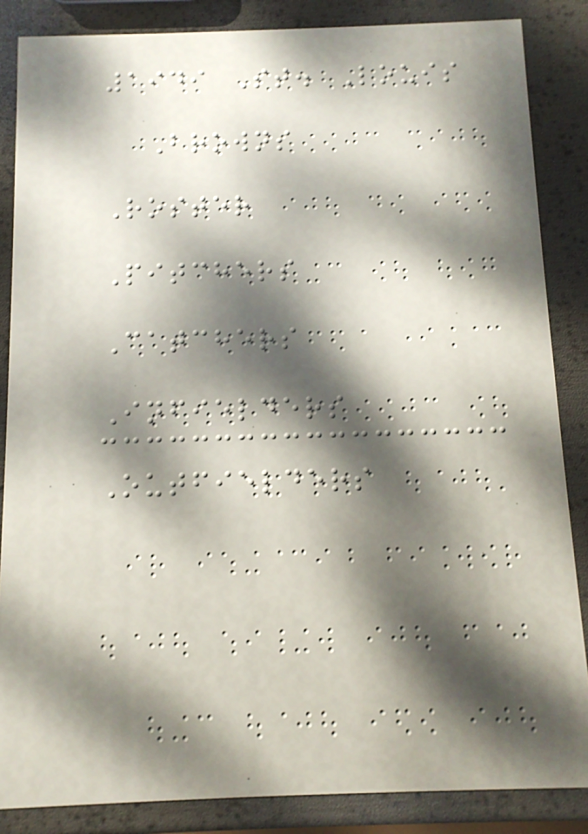1949 St. Louis
Browns
Roster
Pitchers
Catchers
Infielders
Outfielders
